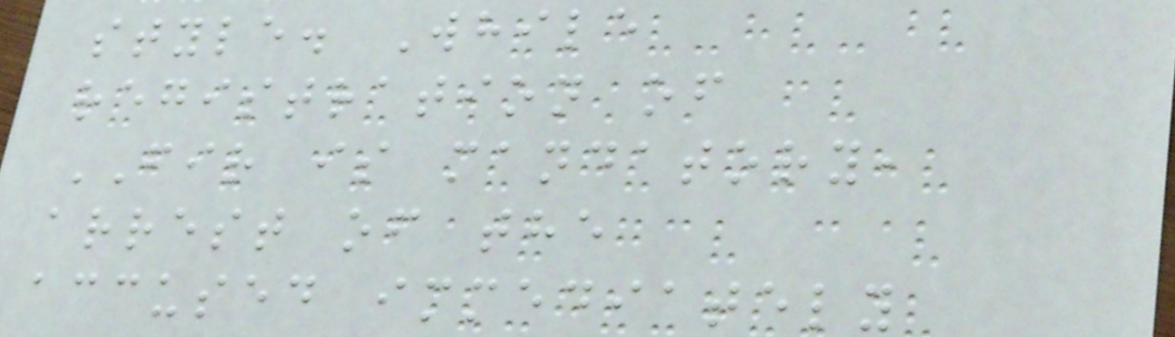style. While
registration of
FIR is mandatory,
arrest of the
accused immediately
